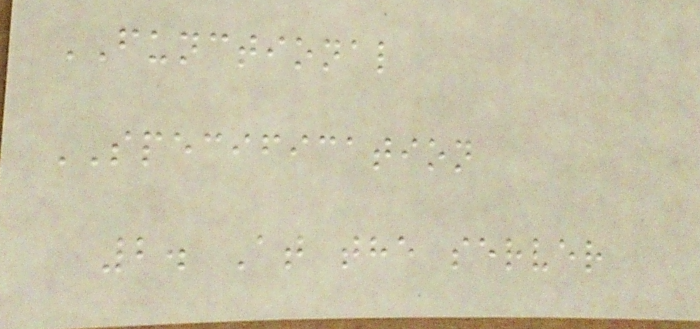FUNCTIONAL
SPECIFICATION
2. At the server
